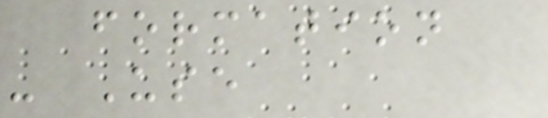formation
- Use
